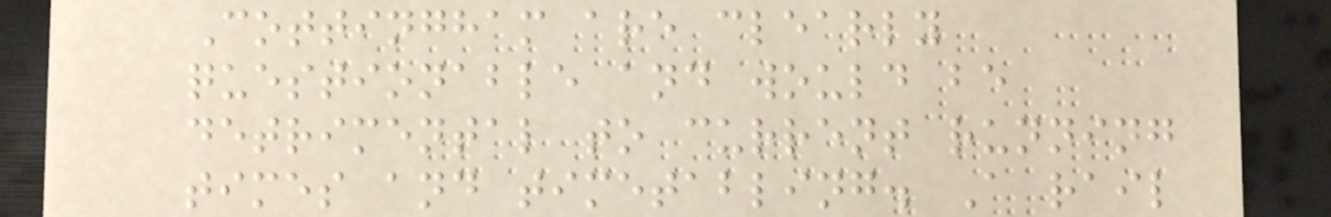Cottingham are clearly
questionable and would be
detrimental to current running
times and timetabling. A rail
